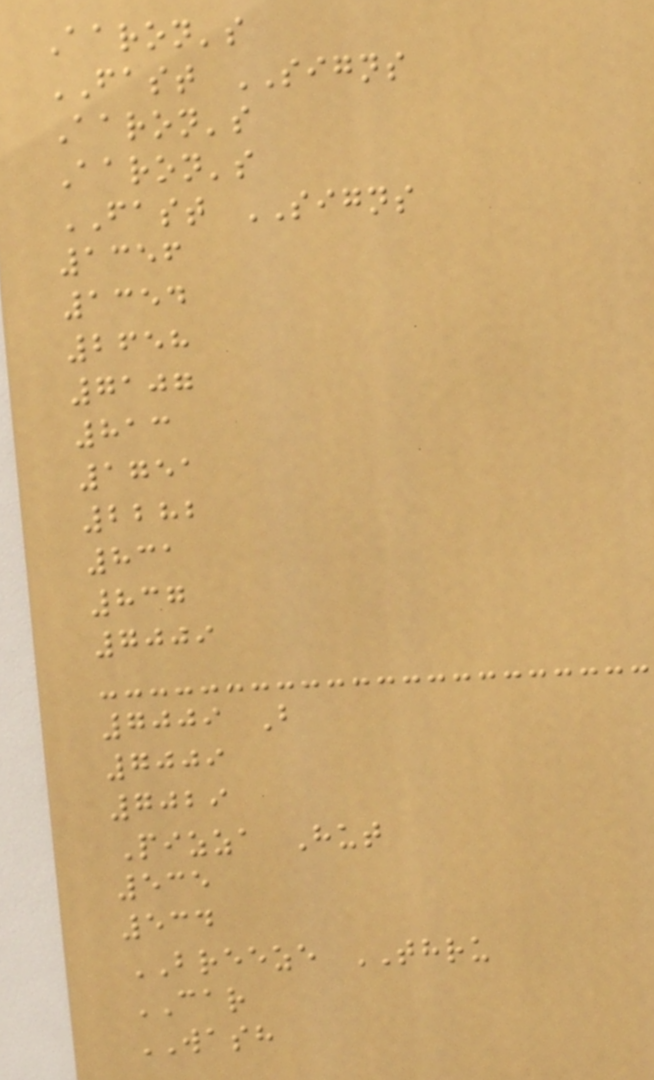Aaron's
FAST SIGNS
Aaron's
Aaron's
FAST SIGNS
1356
1354
2658
7107
813
1751
2282
831
837
7009
7009 B
7009
7029
Pizza Hut
535
534
BREEZE THRU
CAR
WASH
